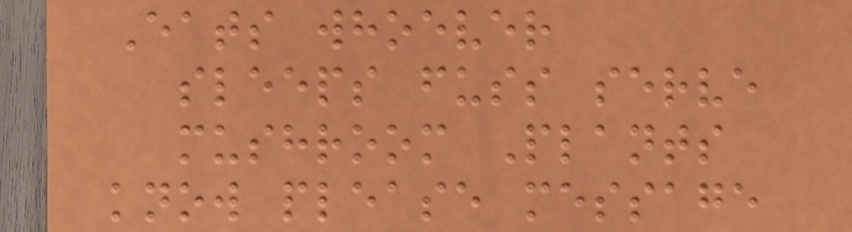Eats whoever
sleeps fuss serve
mushroom Plants
know please message
